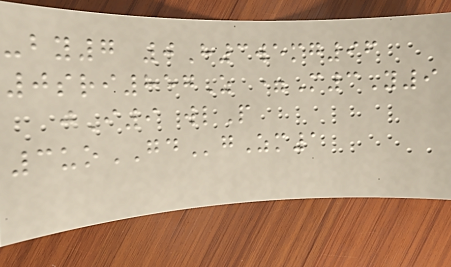-by7 0H3wemg96
0sri857Z =M3Y9
jI9 wlP
3uoGDgZm1
